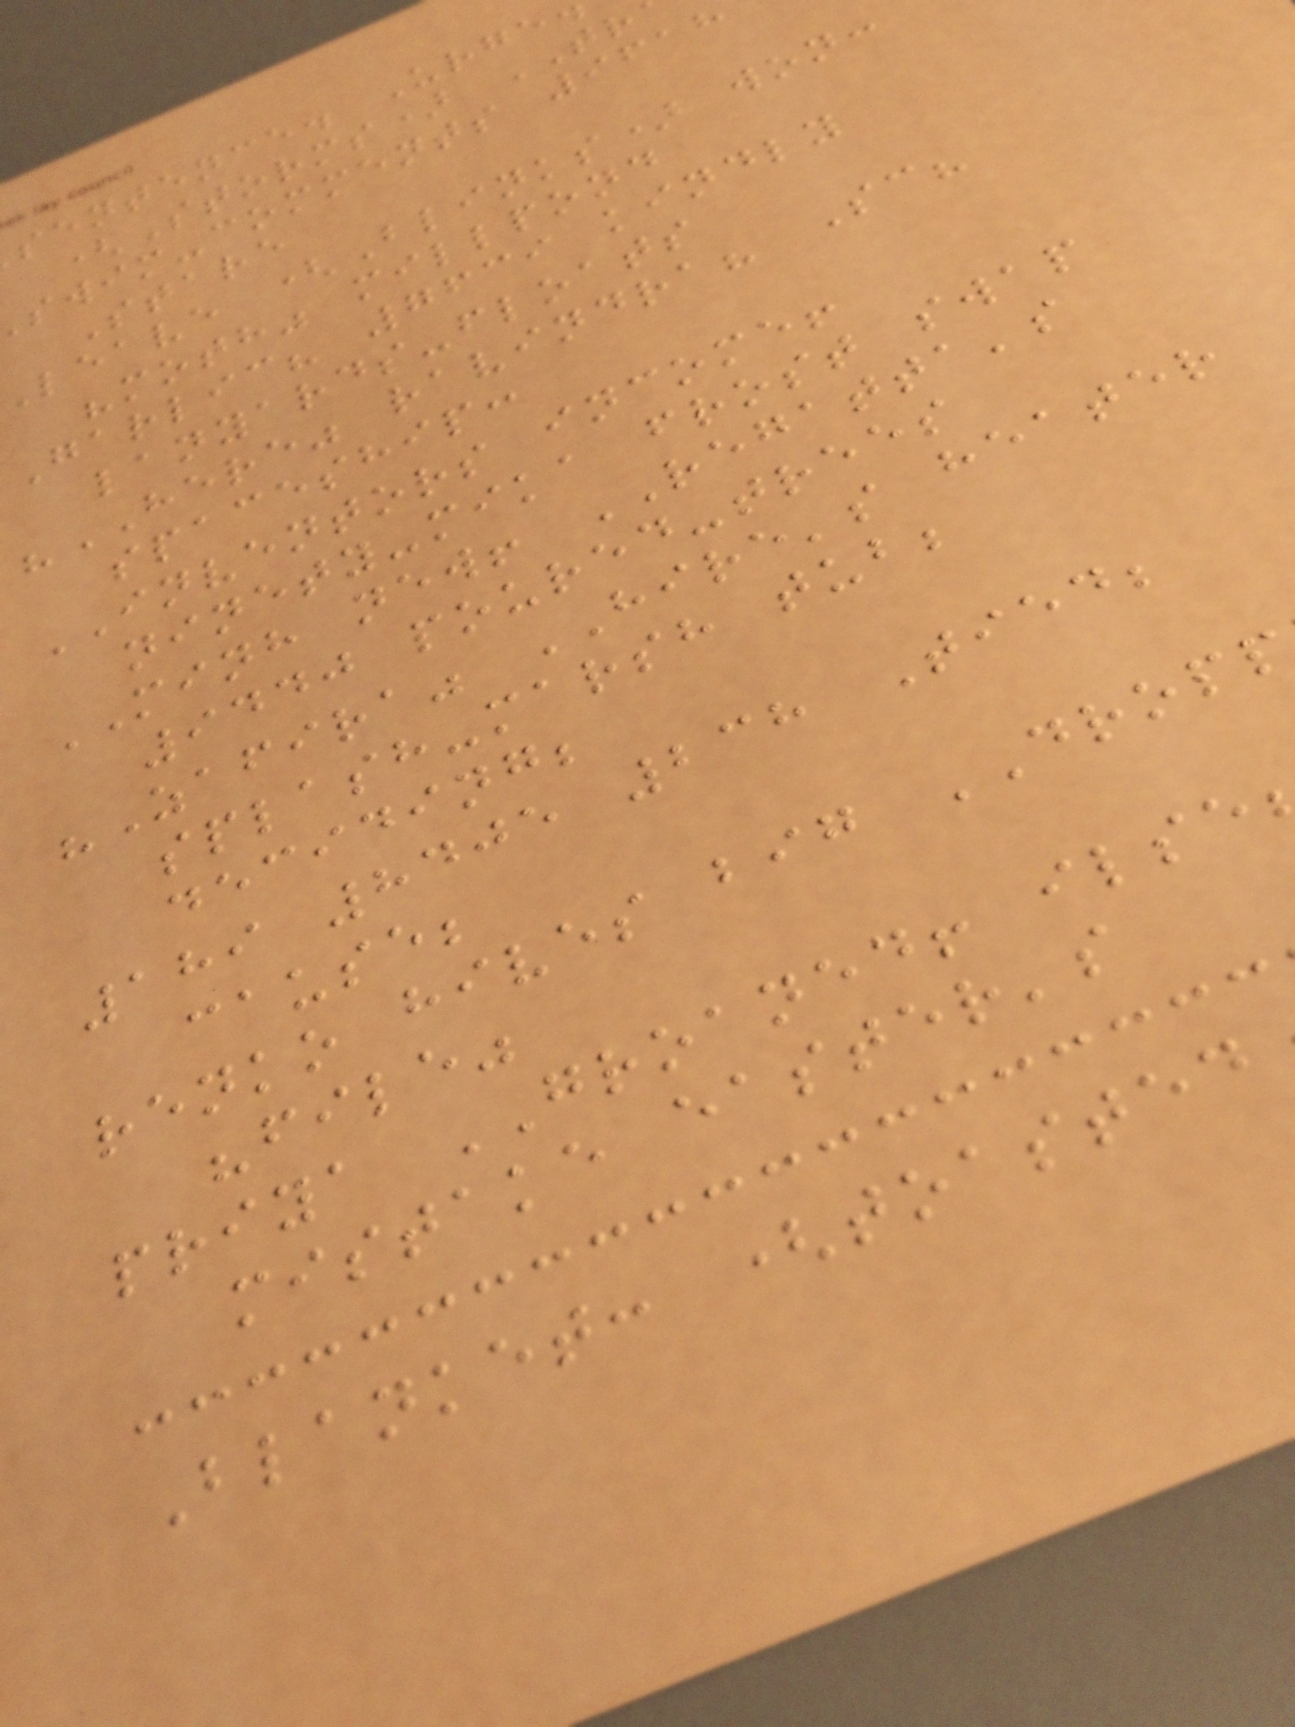sentence. Urge
(Storms) TR
swim-comments 9618
Stare
leave (Blinks) won:
"moth" millpond
Garlic? 7639 kindly
lanyards-floats
"HERE" ravindra? Sc?
spaceship:
INVENTORS income!
ninety-mika frost swap
MINH new! REGATTA's
9440 poured-trees
"Zafira" HIRE's heater
splash-marsh tub;
deciding;
189 8405 238 Tied;
cause;
renko hives big DROPP
"file"
priya GROANED! ilse
mistake easter's
Blanket: (toasted
